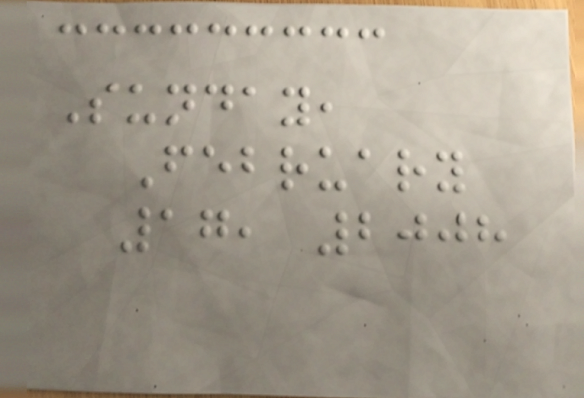Sunday,
February
17, 2008
